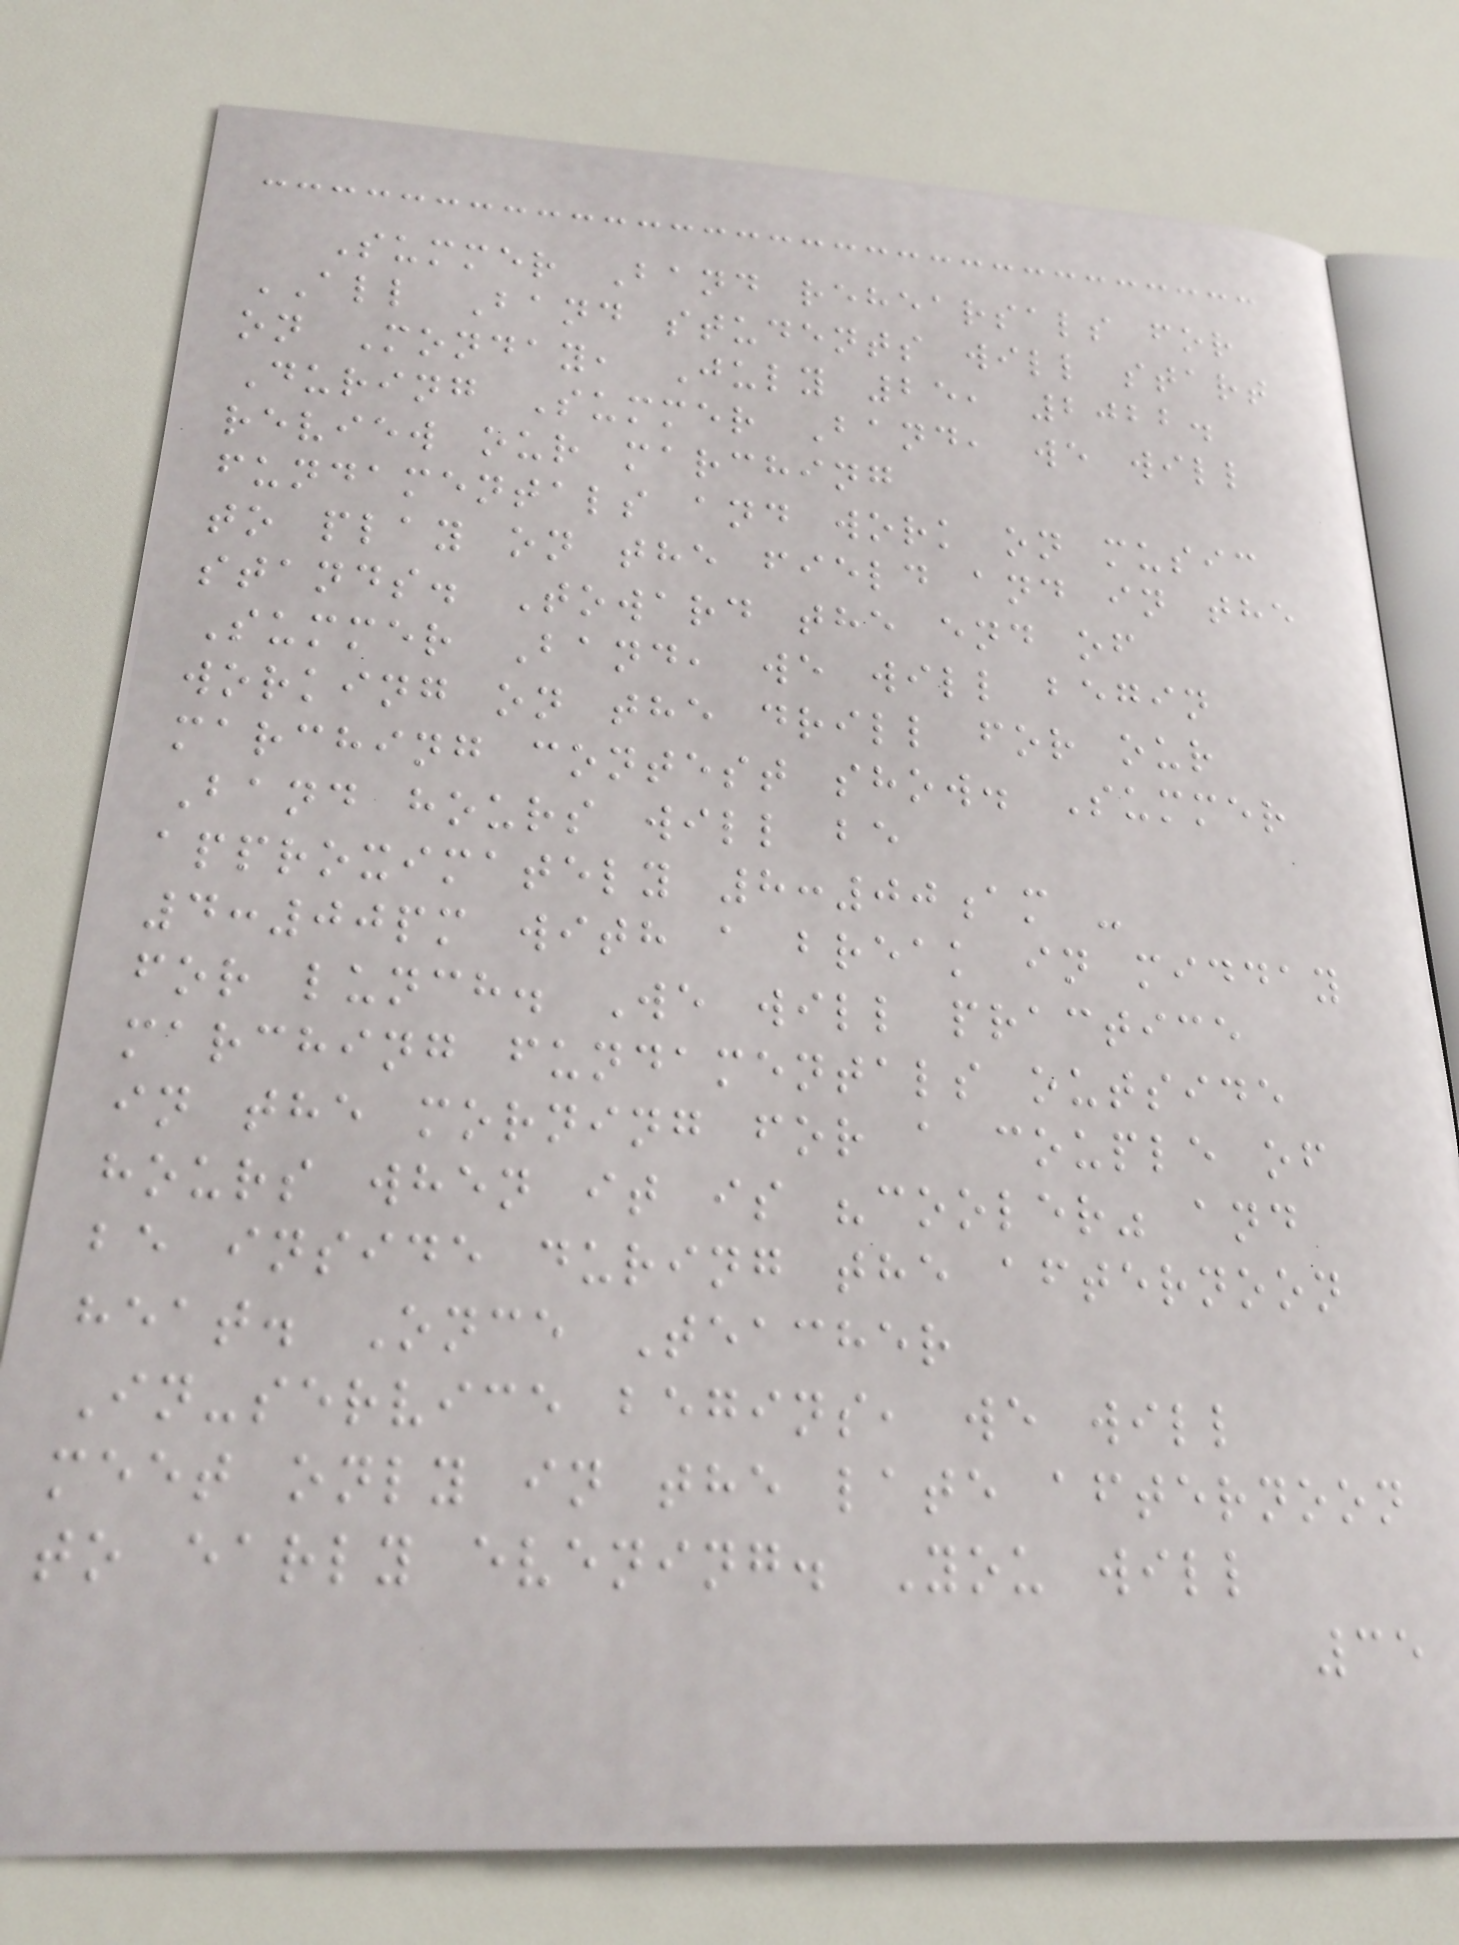Summer Band rehearsals for
ALL Band students will start
on Monday, July 25, 2022.
During Summer Band, we will
review our marching
fundamentals and work on music
to play on the field and in the
stands. Toward the end of
Summer Band, we will begin
working on the drill for our
marching contest show. Summer
Band hours will be
approximately 8:00am -
4:00pm with a break in midday
for lunch. We will practice
marching fundamentals outside
in the morning for a couple of
hours when it is "cooler" and
be inside during the afternoon
heat. Once Teacher
In-service begins, we will
meet only in the late afternoon
to early evening. You will
35
